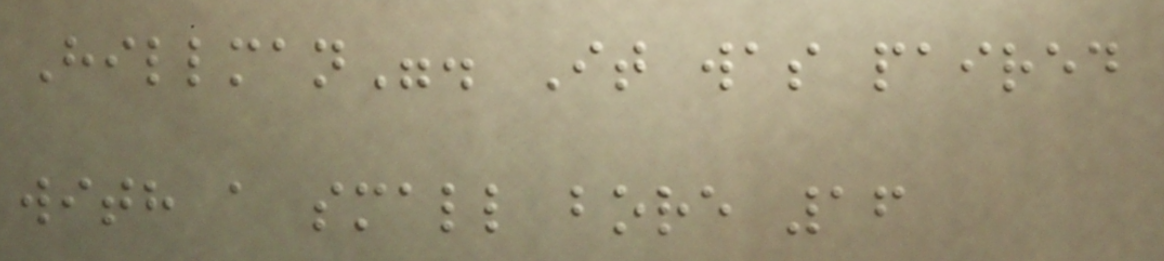Hillman". It was paired
with a small bore 16
